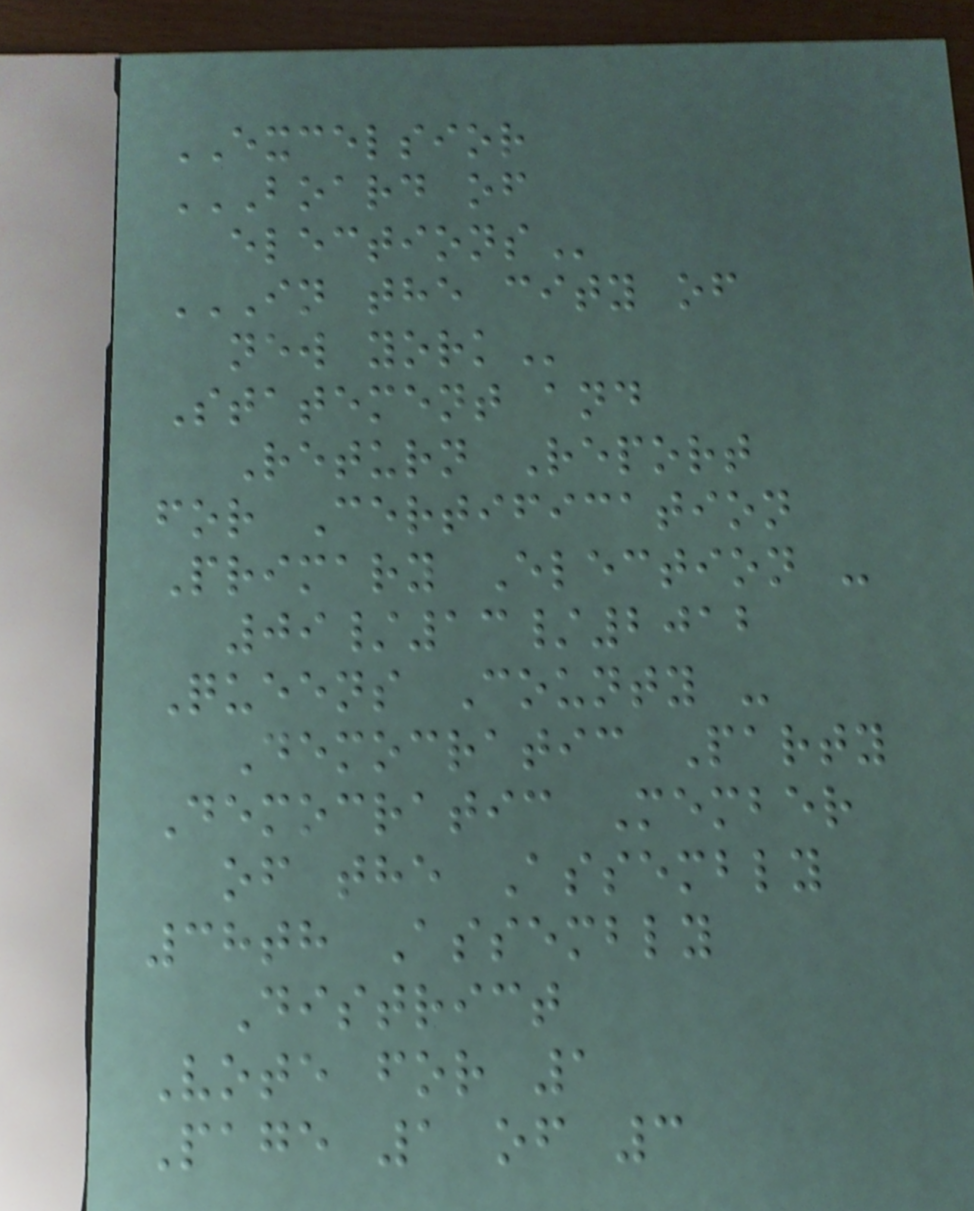EXCELSIOR
BOARD OF
ELECTIONS
IN THE CITY OF
NEW YORK
Statement and
Return Report
for Certification
Primary Election -
09/13/2012
Queens County -
Democratic Party
Democratic Member
of the Assembly
38th Assembly
District
Vote for 1
Page 1 of 3
